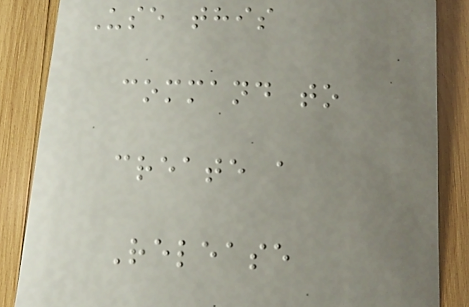Use this
command to
create a
Release
